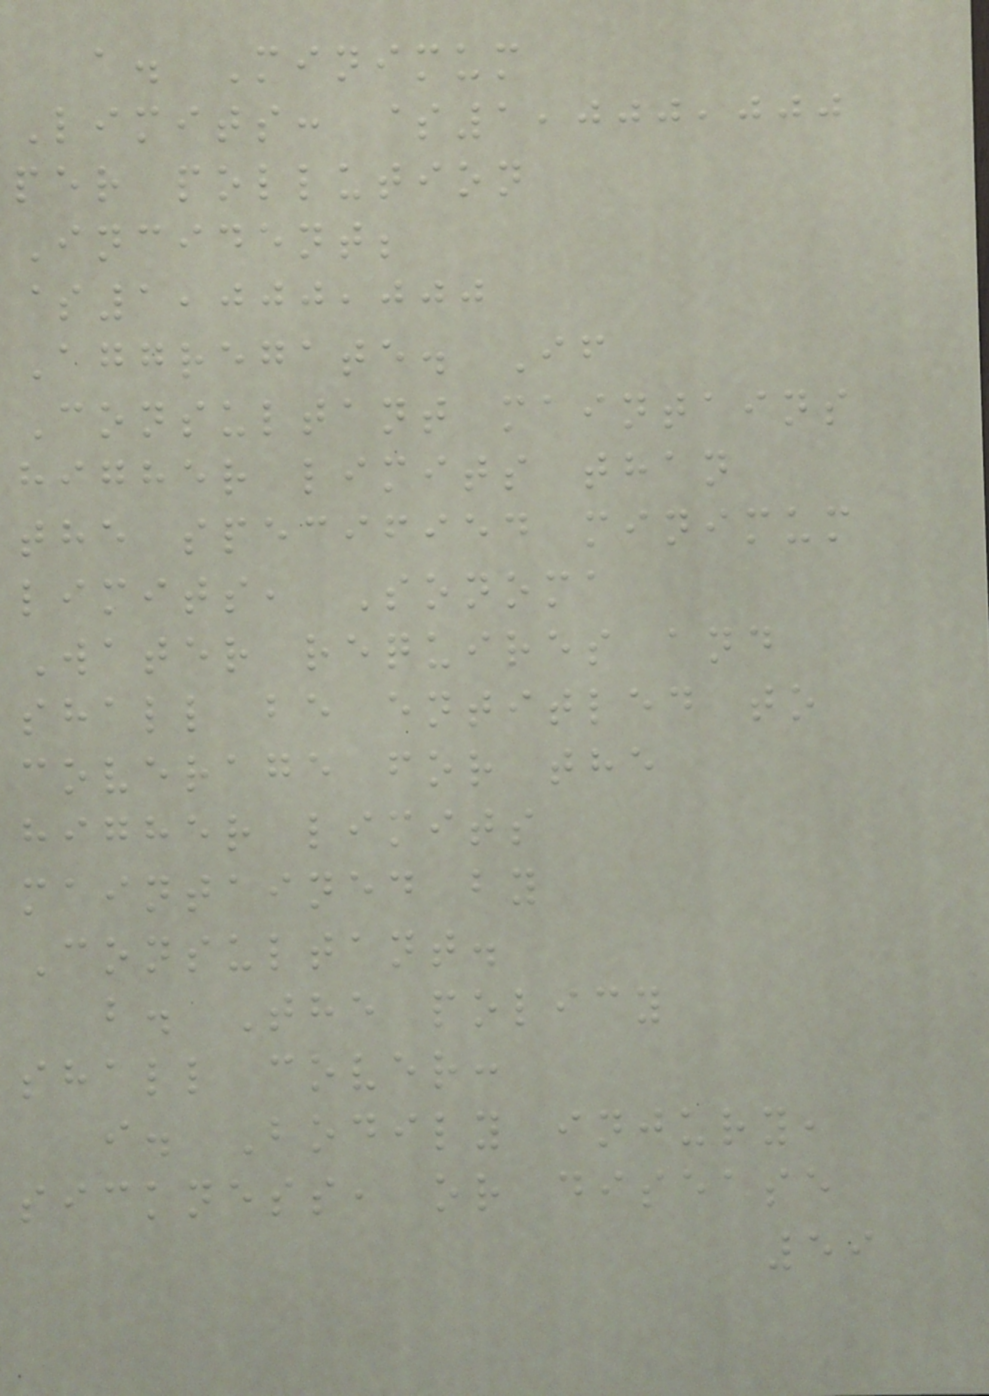a. Minimum
Limits: $1,000,000
per pollution
Incident;
$1,000,000
Aggregate. If
Consultant maintains
higher limits than
the specified minimum
limits, Sonoma
Water requires and
shall be entitled to
coverage for the
higher limits
maintained by
Consultant.
b. The policy
shall cover:
i. Bodily injury,
sickness, or disease
59
